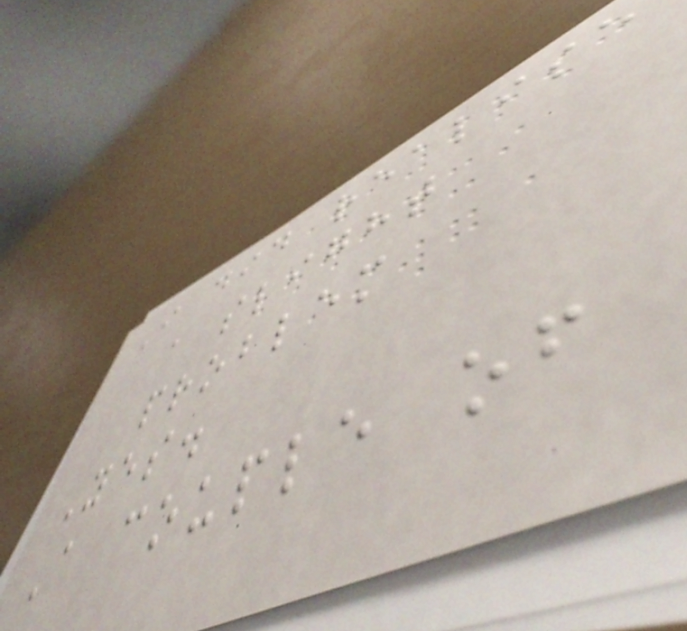I did realise
a slight
problem
Yes.
A couple of
